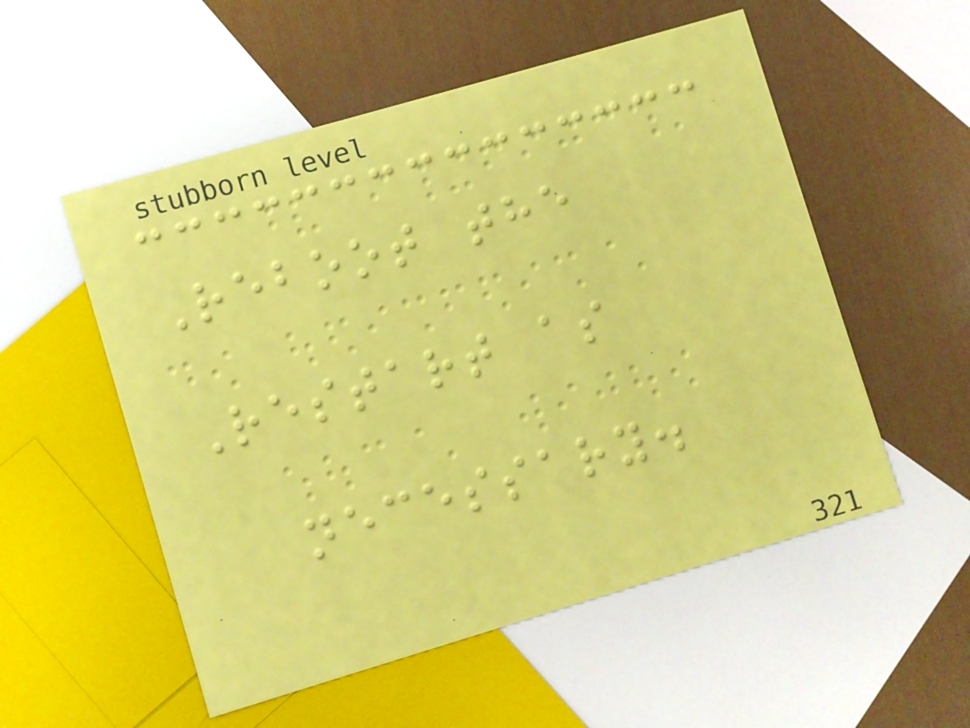Reboot the
Restart as
necessary.
